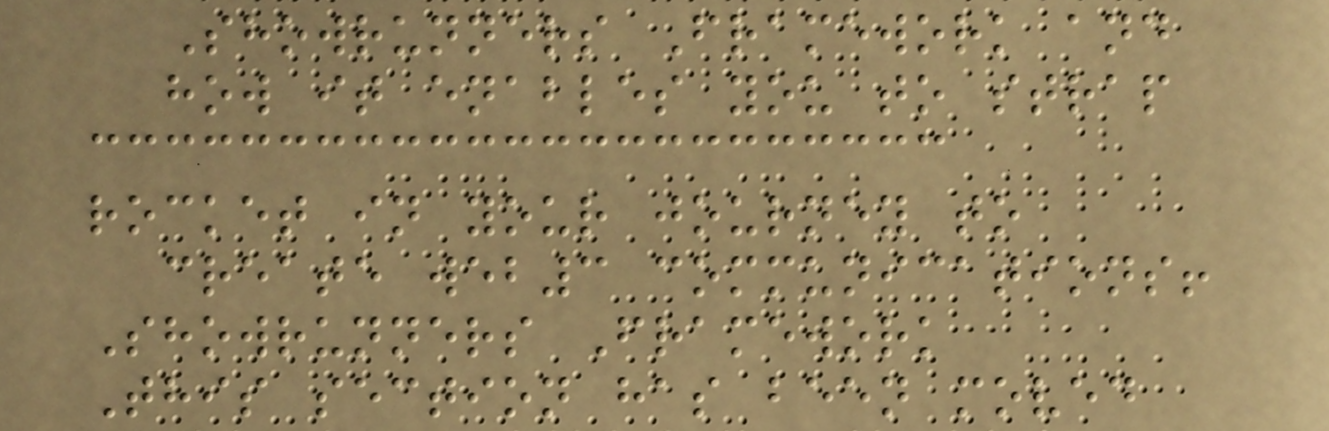Showrunners Framework and
how it enables you to strap
rocket in your journey to
create web3 communications!
Showrunners Framework
This section has been moved
